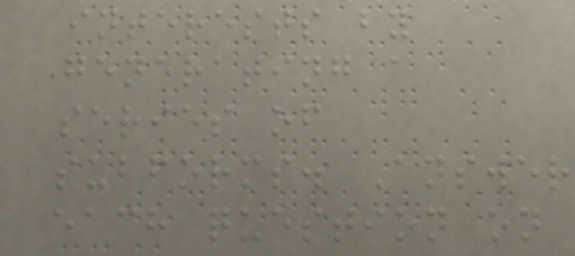interests by
generating a
series of
subforms. Answer
each question on
